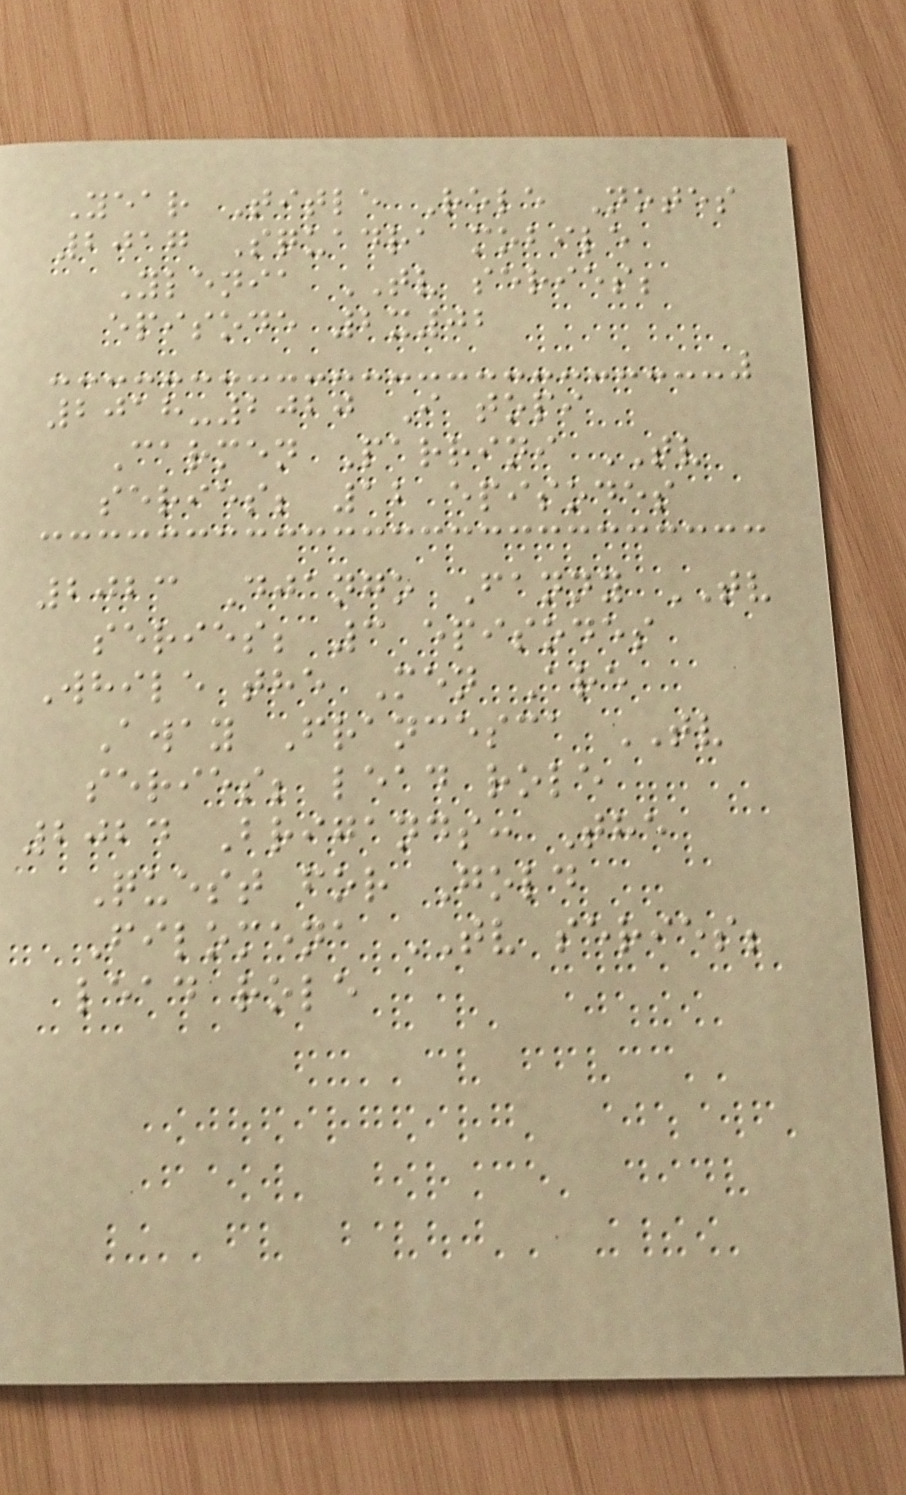Year Title Role Notes
2017 Squadra mobile
Ylenia TV series;
episode 2x02
2018-2020 I topi
Carmen Parrini TV
series; 12 episodes
2023 Django Fanny TV
series; 3 episodes
While the Men Are
Away Francesca TV
series; lead role
2024 Brigands: The
Quest for Gold
Filomena TV series;
lead role
